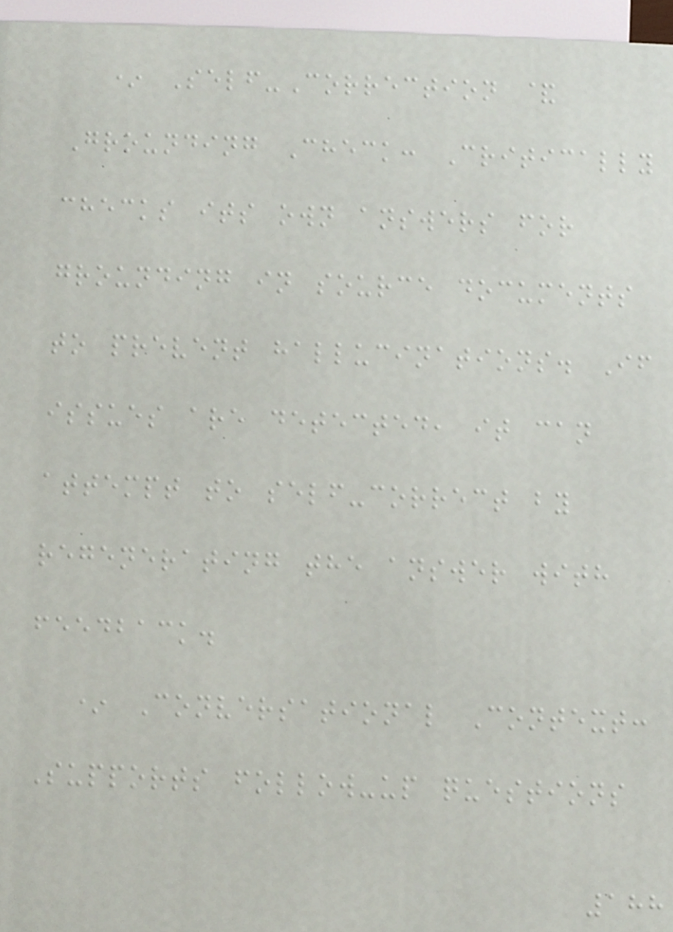* Self-Correction &
Grounding Check: Critically
checks its own answers for
grounding in source documents
to prevent hallucinations. If
issues are detected, it can
attempt to self-correct by
regenerating the answer with
feedback.
* Conversational Context:
Supports follow-up questions
188
